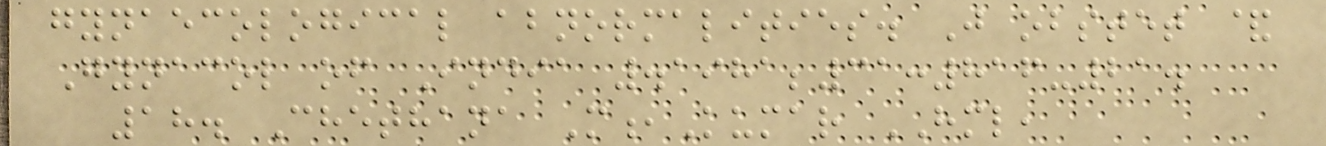gynaecological abnormalities. J obstet &
Gynacol of India .1981;31:816-21.
18. Chethana M,Kumar HML,
